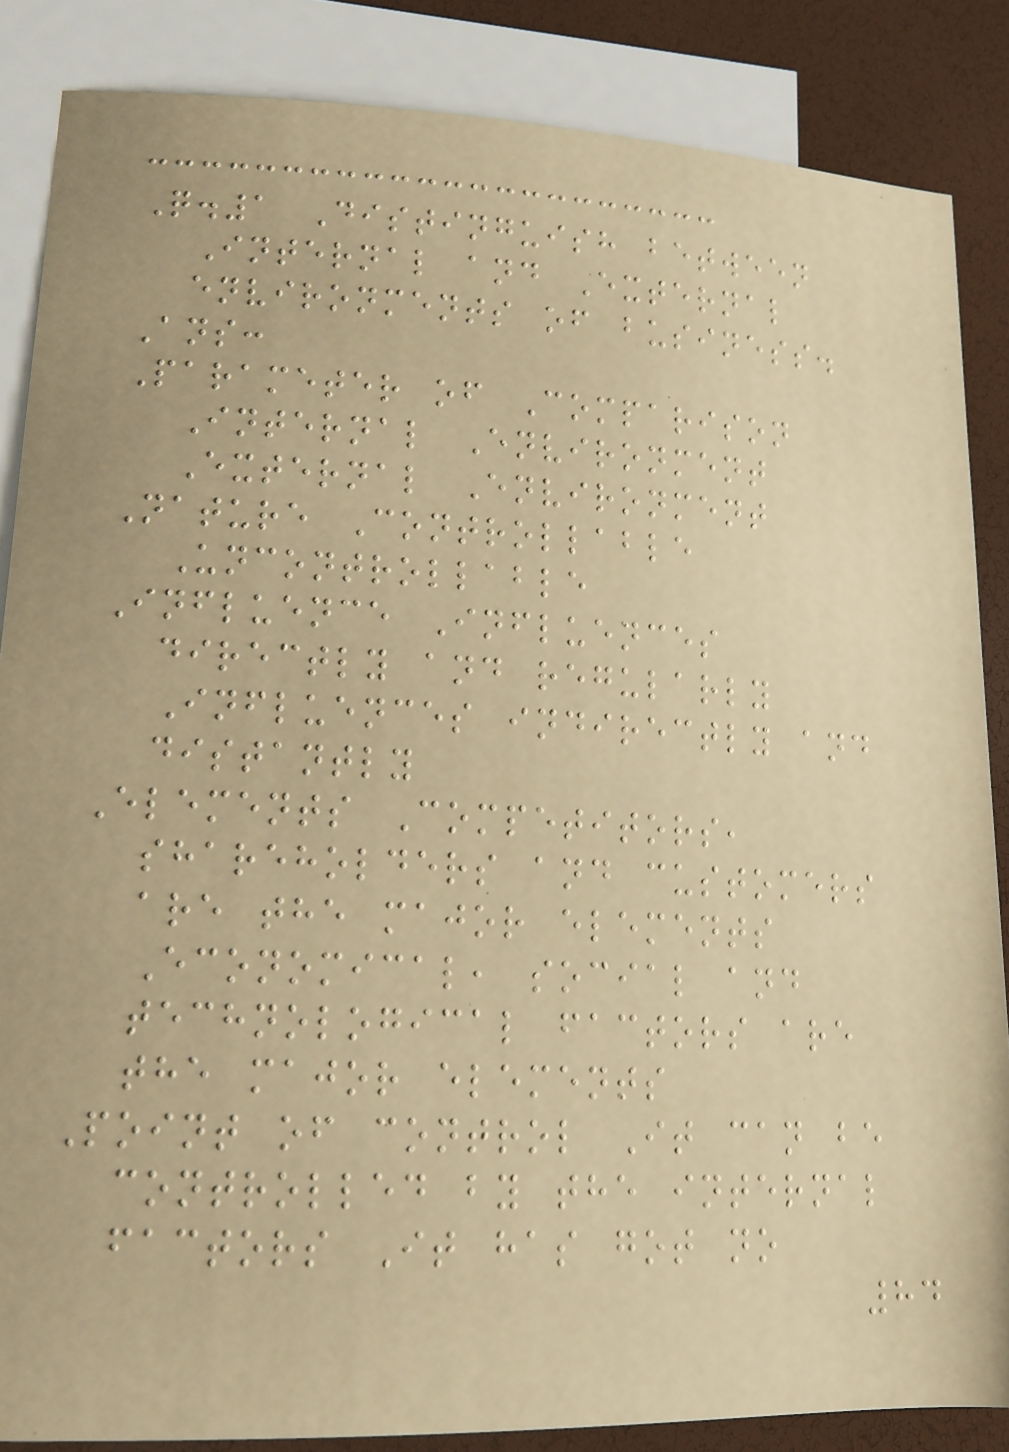Q.1 Distinguish between
Internal and External
environments of business.
Ans:
Parameter of Comparison
Internal Environment
External Environment
Nature Controllable
Uncontrollable
Influence Influences
directly and regularly
Influences indirectly and
distantly
Elements Competitors,
shareholders and customers
are the major elements
Economical, social and
technological factors are
the major elements
Point of control It can be
controlled by the internal
factors It has got no
84
